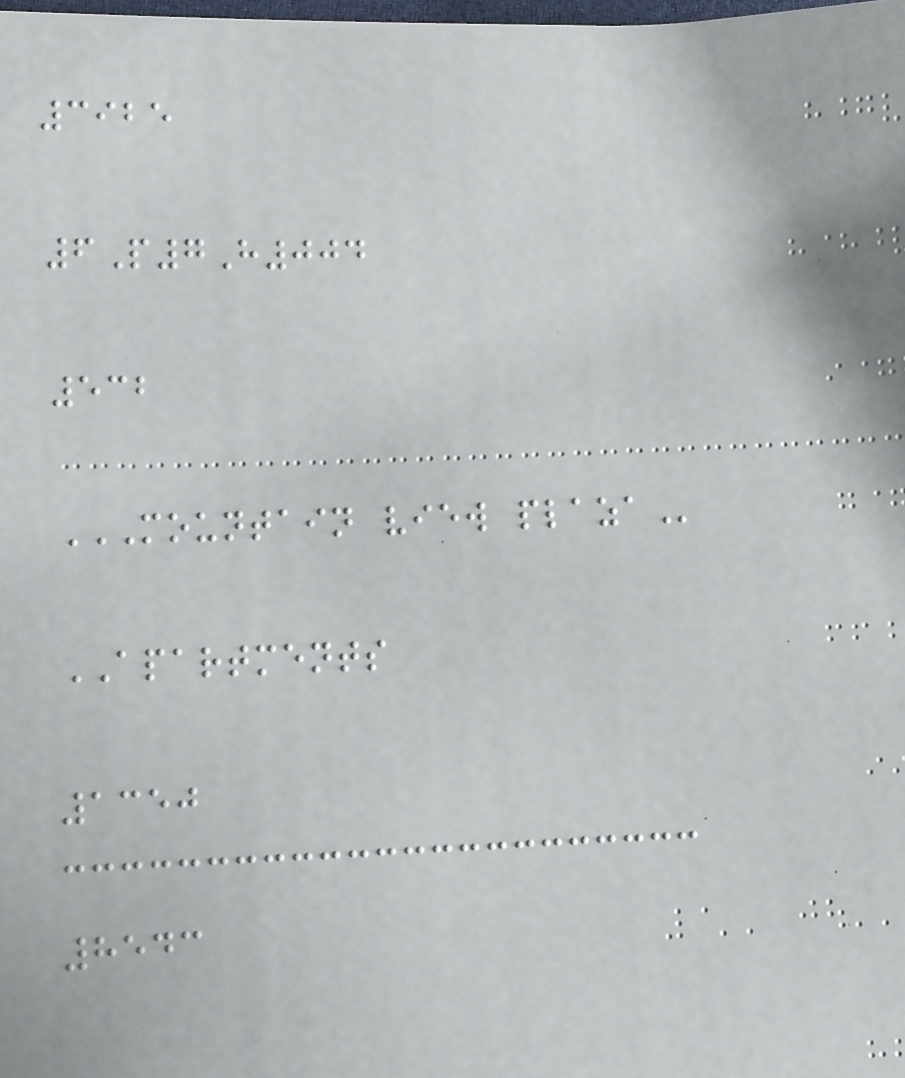3925
6P7H004
532
MOUNTAIN VIEW PLAZA
APARTMENTS
1350
8543
